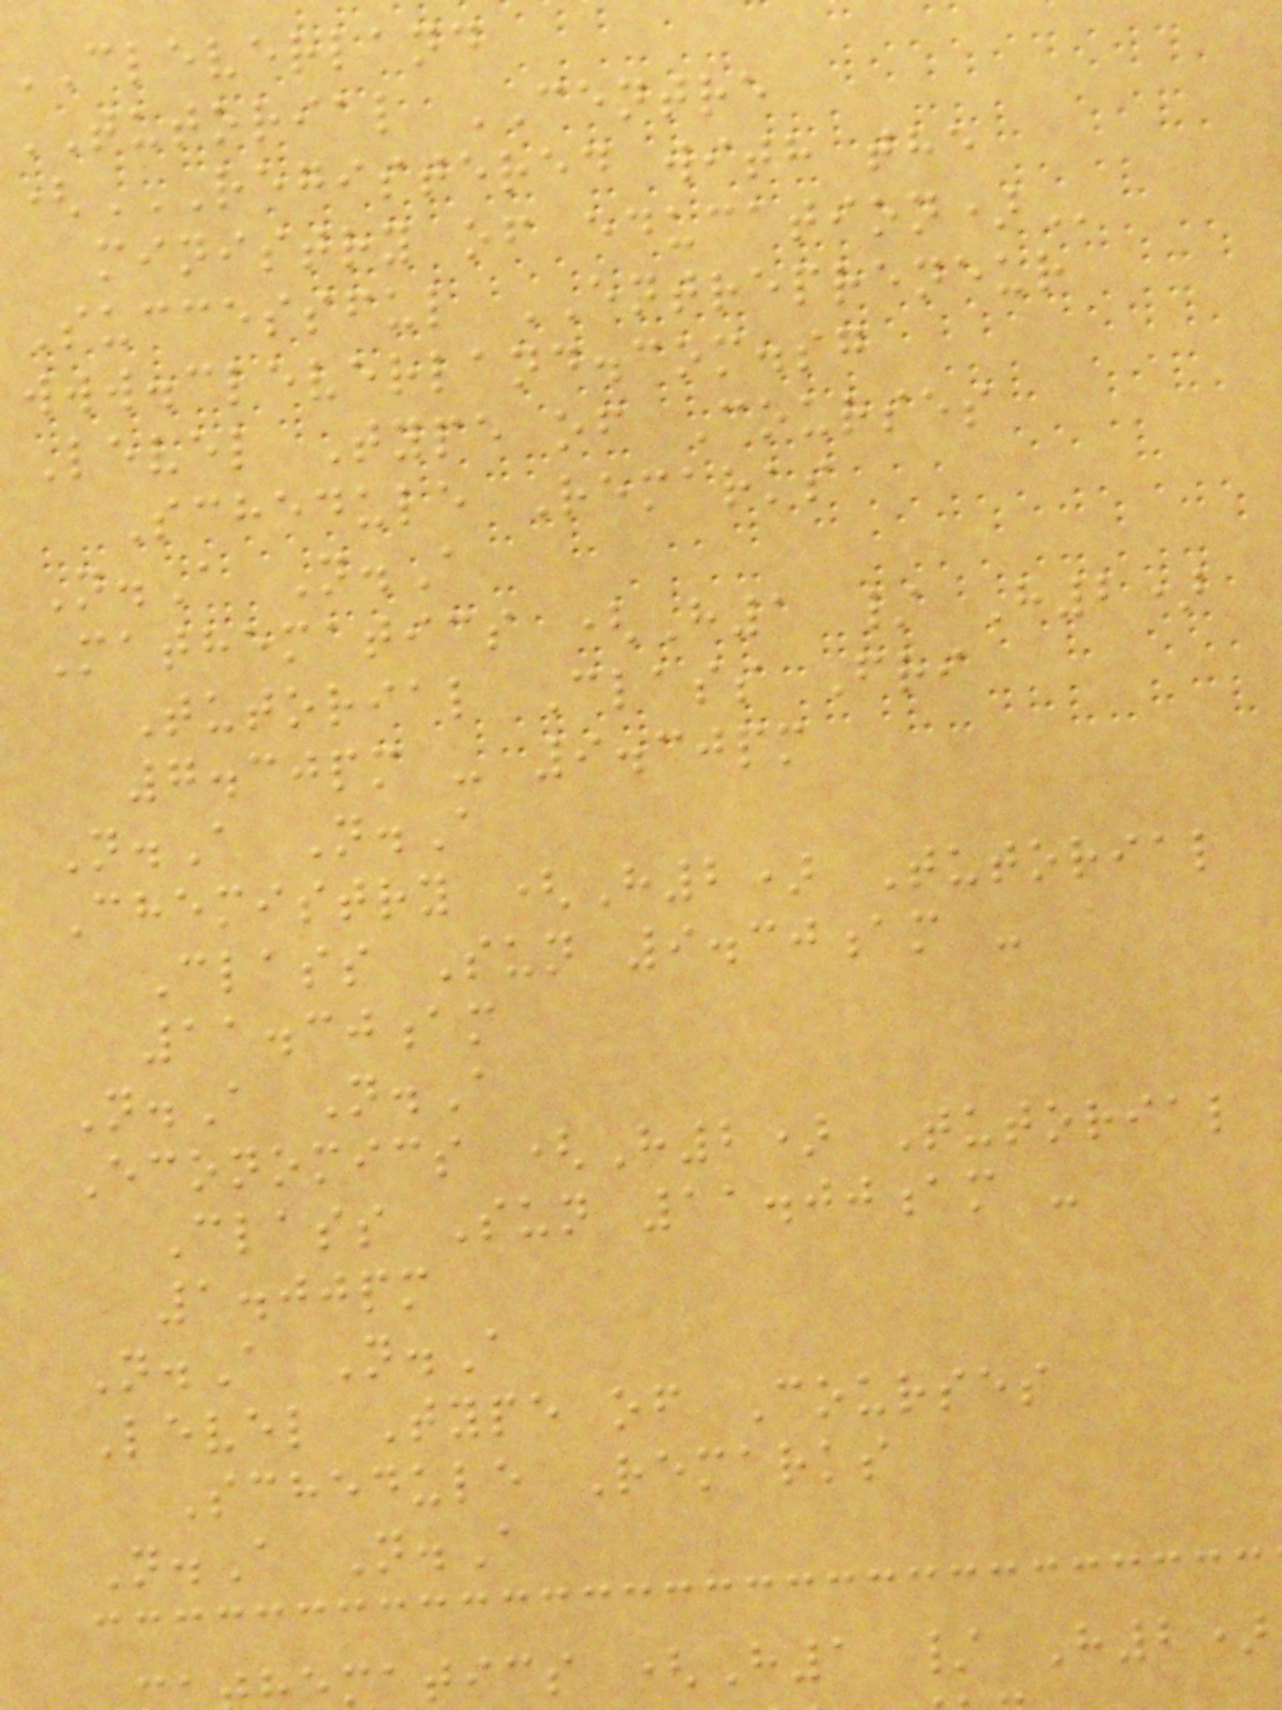CLEVERLAND
TUTORIAL CENTRE
(REGISTERED WITH THE
ministry of
Successful ENTREPRENEUR
www.cleverland.com.sg
Level Type of Courses
Schedule Remarks
N.A N.A
Mathematics (H1 / H2)
Tutorial Class Fri
7.30pm - 9.30pm
N.A N.A
Chemistry (H2) Tutorial
Class Sun 9.30am -
11.30am
N.A N.A
Economics (H2) Tutorial
Class Sun 11.00am -
1.00pm
N.A N.A
Level Type of Courses
Schedule Remarks
N.A N.A
matics (H1 / H2)
